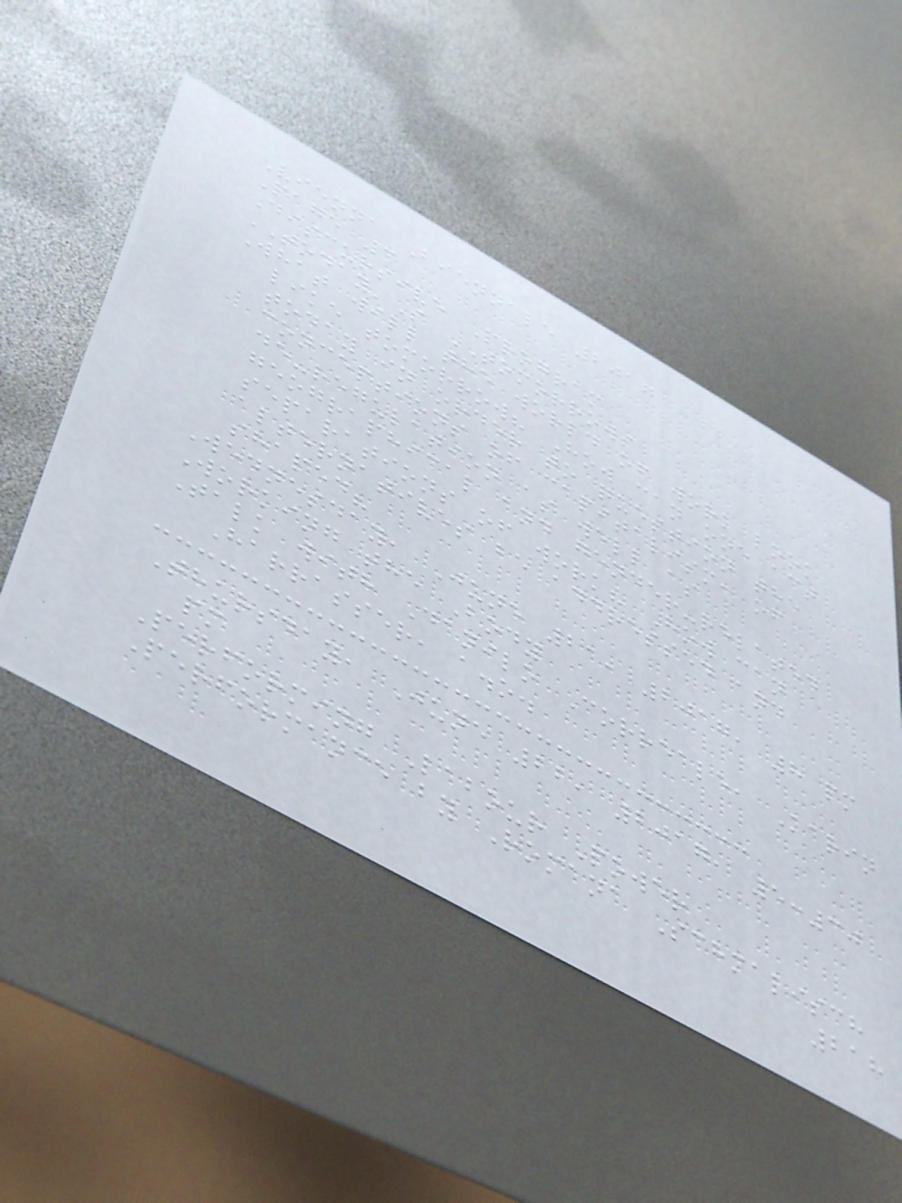Vienna Biennale 2017
Page 3
Discursive Program
TODAY'S TOMORROWS
What will the world of work look
like tomorrow? How can one act
today in order to question the
conceptions of capitalism, of
de-regulation as well as
geographical and gender-related
separations of work? How can
alternatives be addressed and
shaped?
Wednesday, June 21, 2017, 8 pm
Working the Body
Talk with Danilo Correale, Karin
Harrasser, a.o.
Thursday, June 22, 2017, 5:30
pm
Performing Labour Power
Performance by Romana Schmalisch
218
